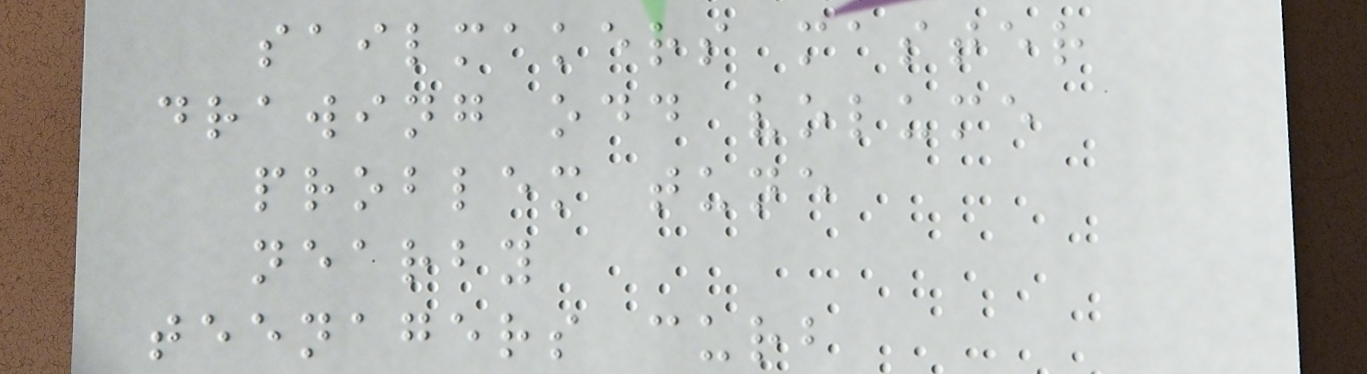sailmakers master
drawing odd volume
problem tune
nearby
teenagers curb
